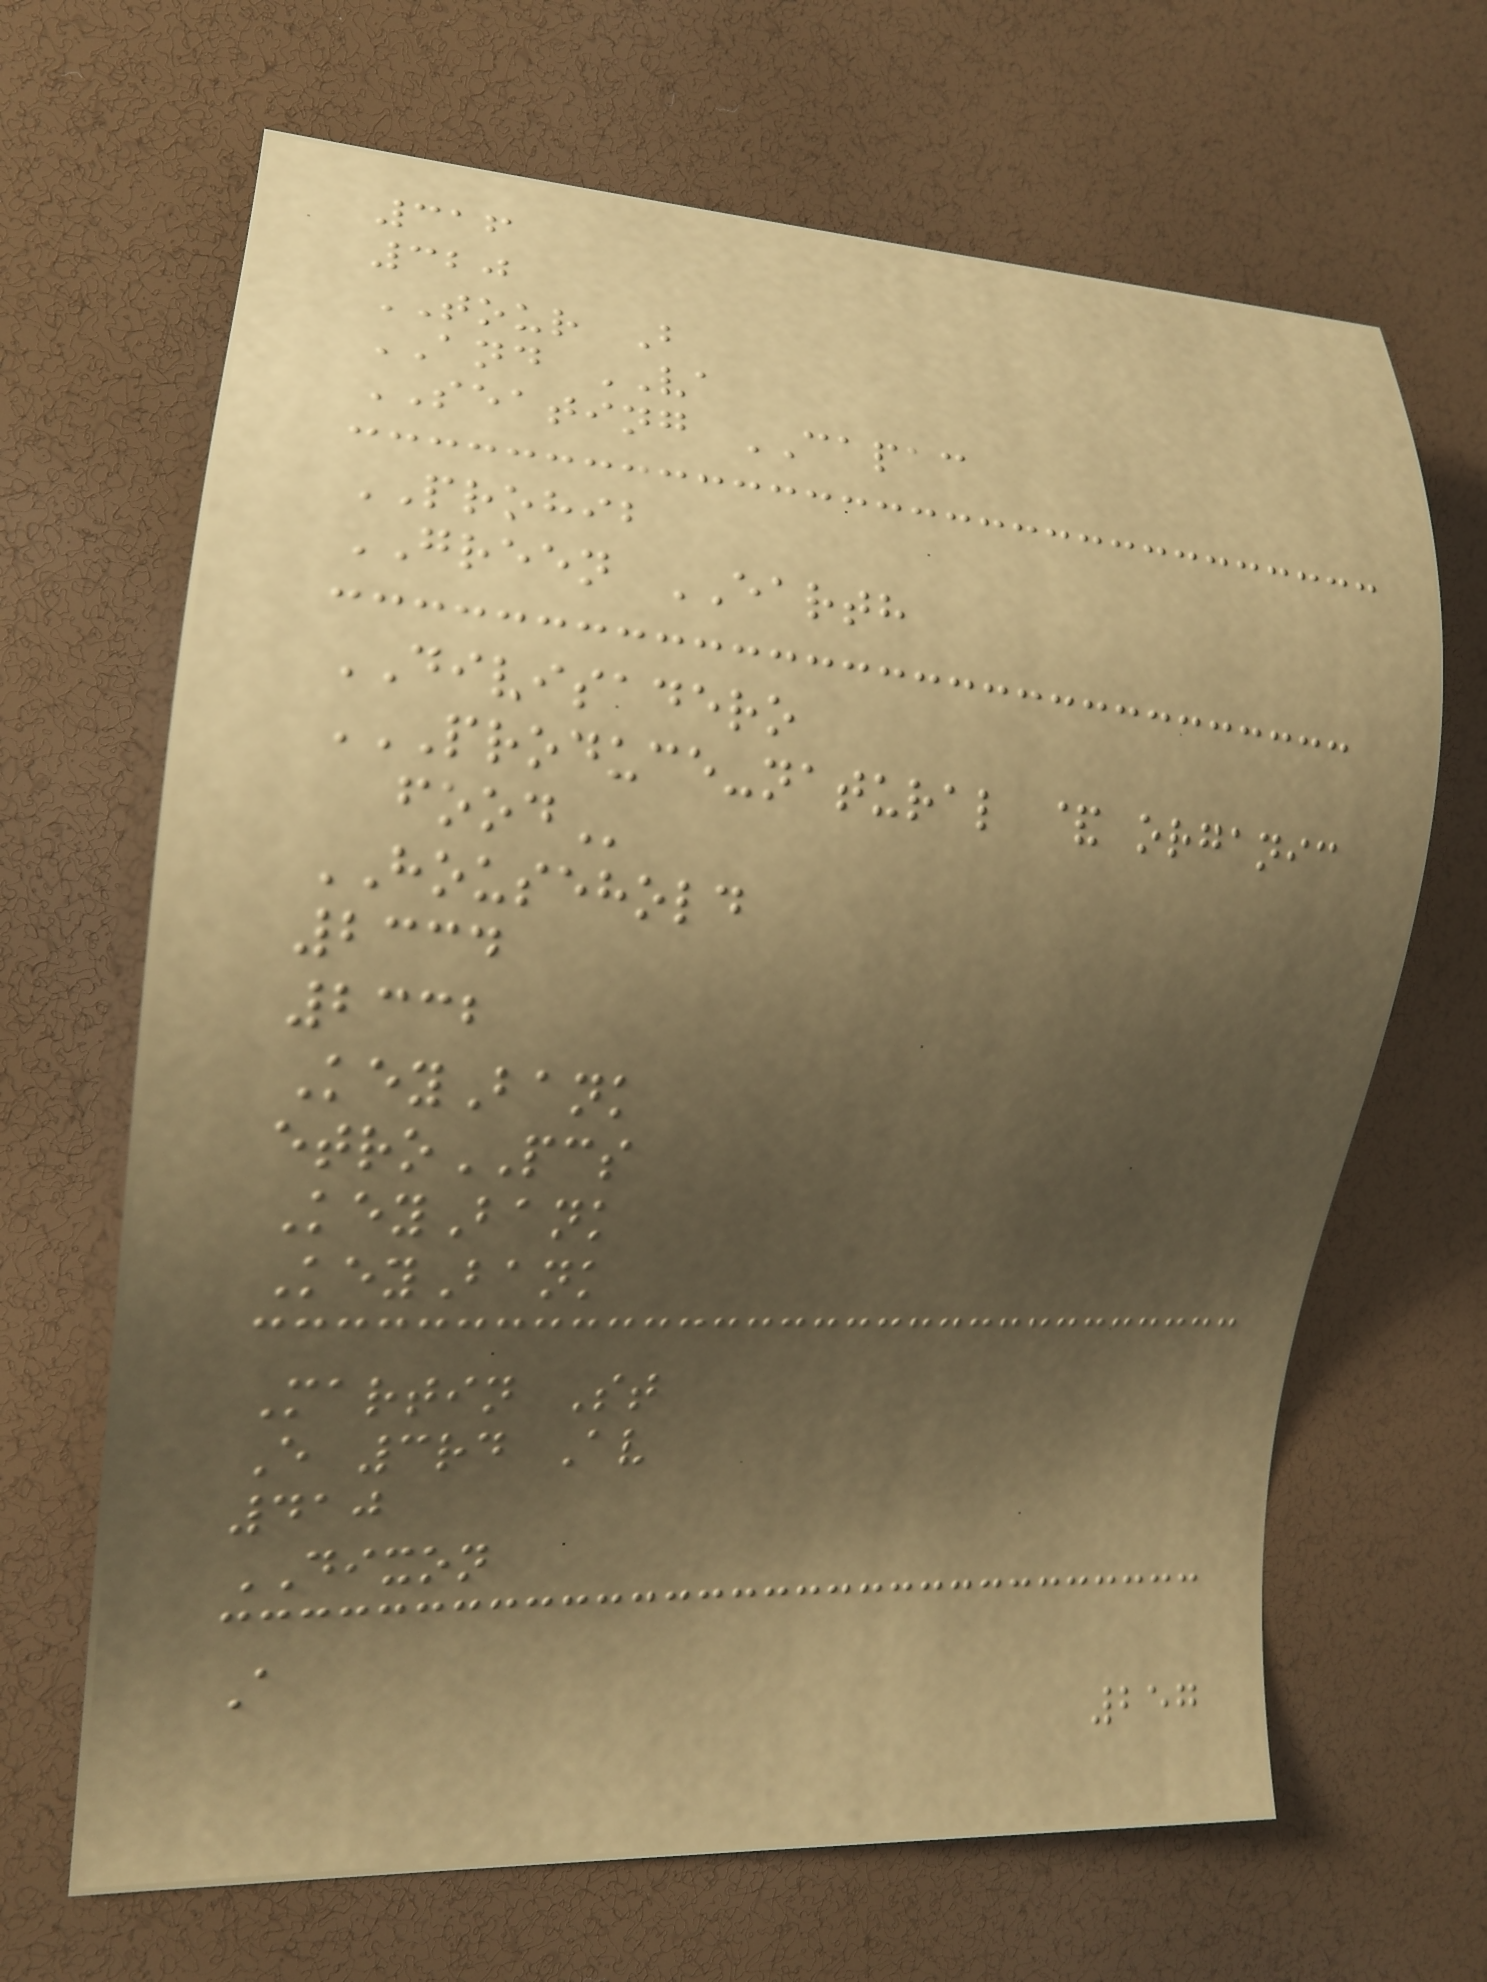316
320
TOUR B
AND VA
SEATING CAPAC
PROHIB
GREEN EARTH
DIVISADERO
PRODUCE-NATURAL & ORGANIC
FOOD
HOUSEHOLD
2334
2332
KeyBank
etroPCS
KeyBank
KeyBank
Martin St
E 3rd Av
410
DIXON
A
257
